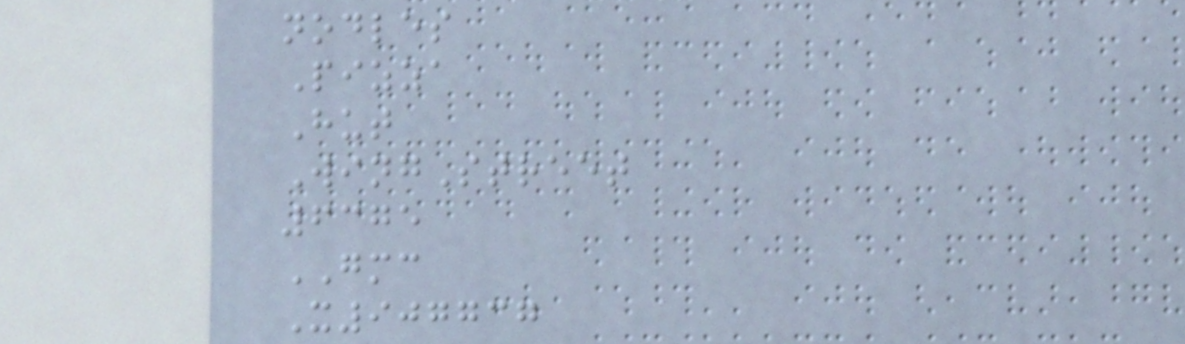nodles
Pizza
Hut
WingStreet
6375
GMC
X907737
